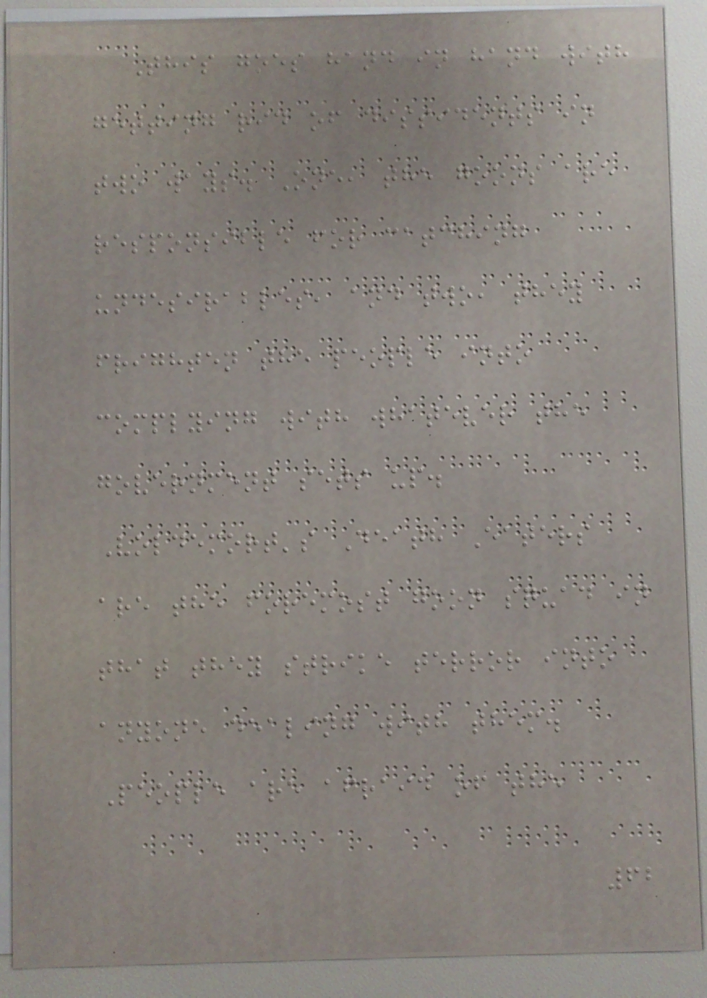This goes hand in hand with
getting rid of dissidents in
two ways. One, the goons are
responsible for catching
undesirables, and two, they
frighten the people into
complying with whatever the
government sets up.
Voldemort's Death Eaters
are the foremost goon squad in
that they strike terror into
anyone dealing with them.
People are afraid of the
62
